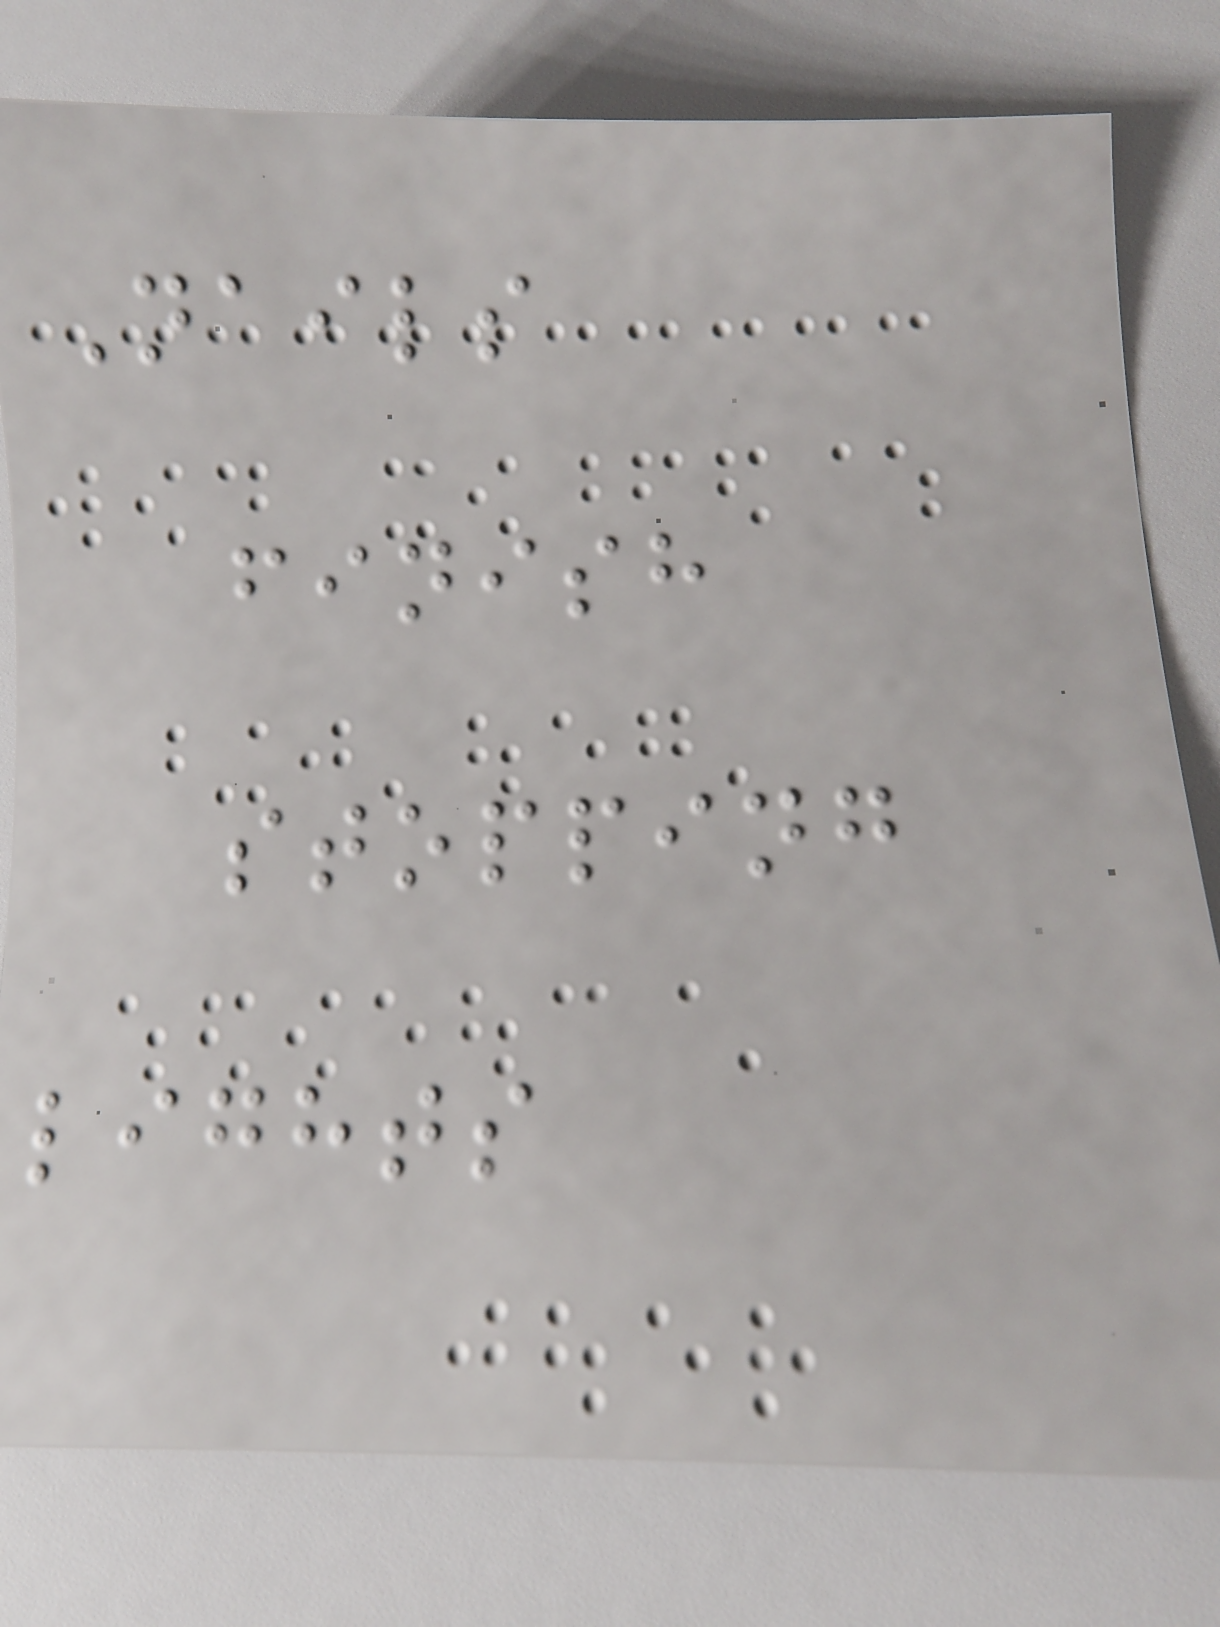Nails
finish
stopping
lights
